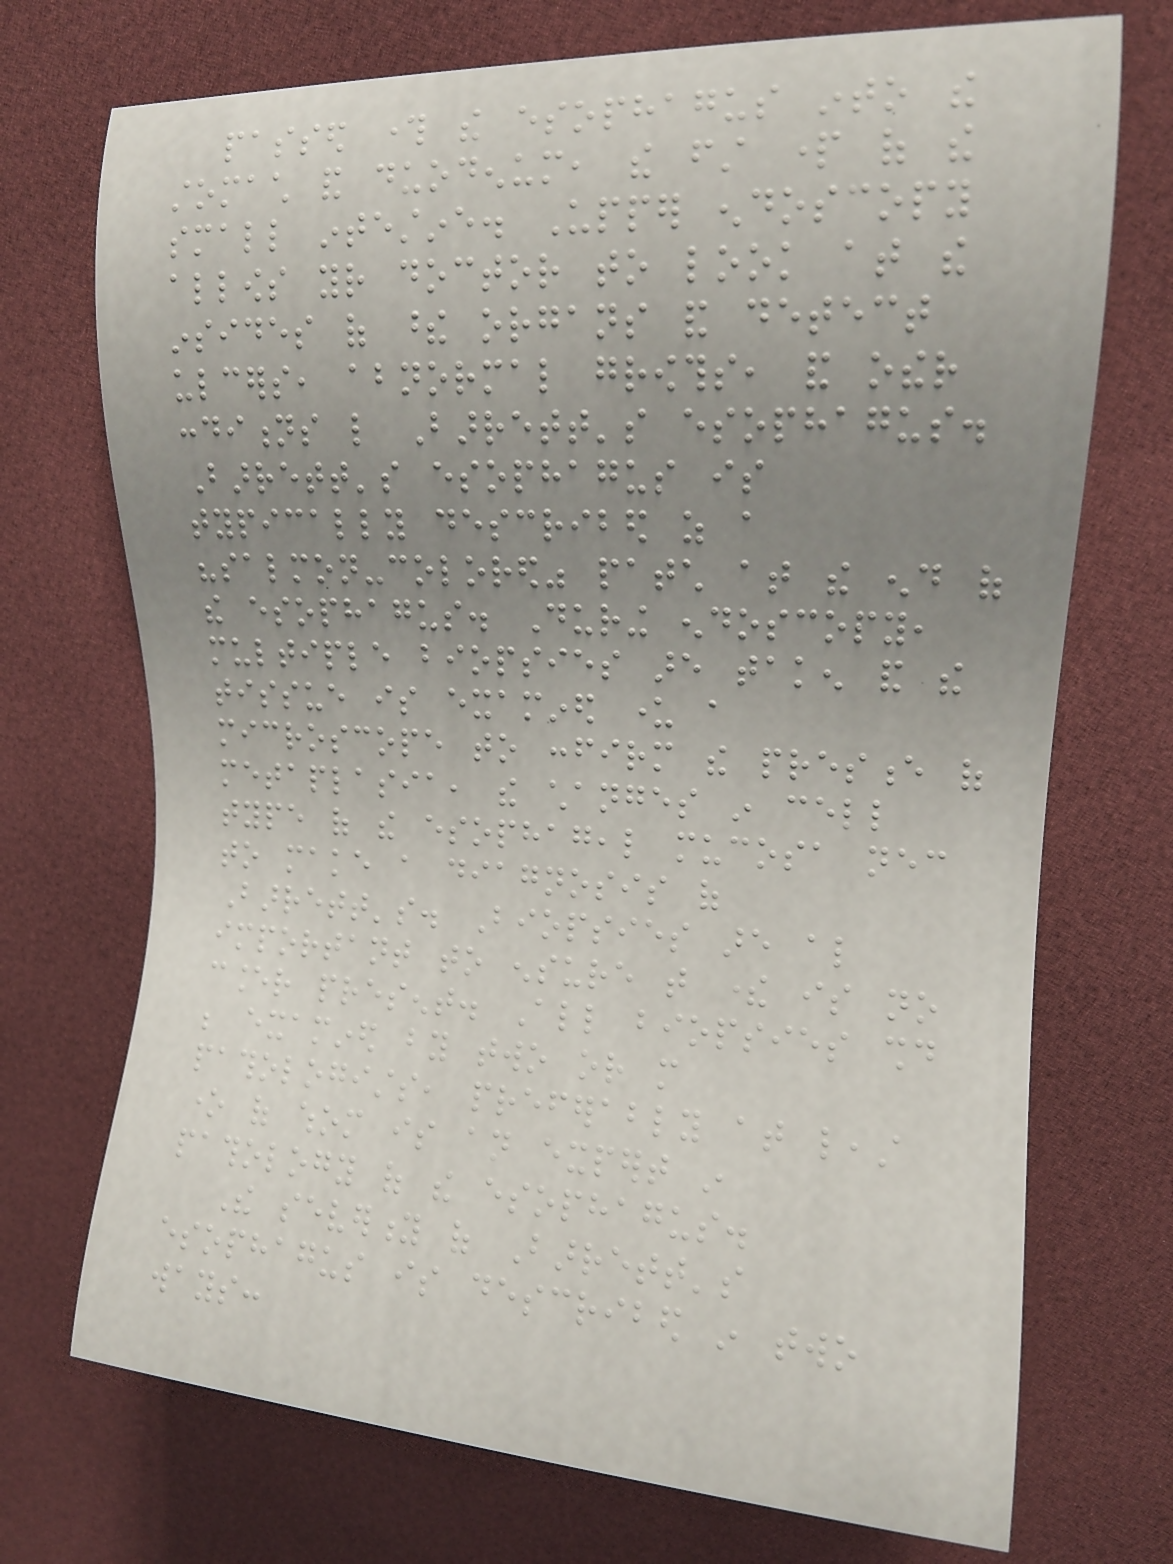passed through the esophagus into the
stomach and duodenum, the first part of the
small intestine. Upper endoscopy
allows your doctor to look at the
insides of these organs and detect
ulcers, abnormal growths, and other
conditions like Barrett's esophagus.
Barrett's esophagus is
typically described as a
"salmon-colored" patch at the end of
the esophagus. During endoscopy,
multiple biopsies are taken and the
tissue is examined under a
microscope to confirm the presence of
metaplasia, the changes in cell
type of the esophageal mucosa necessary
to make a diagnosis of
Barrett's. Biopsies are also
important to ensure that there is no
cancer present. All biopsies should
be examined by two or more
pathologists, preferably at least
one of whom is an expert in
pathology of the esophagus.
The severity of Barrett's
esophagus is described in two
ways:
